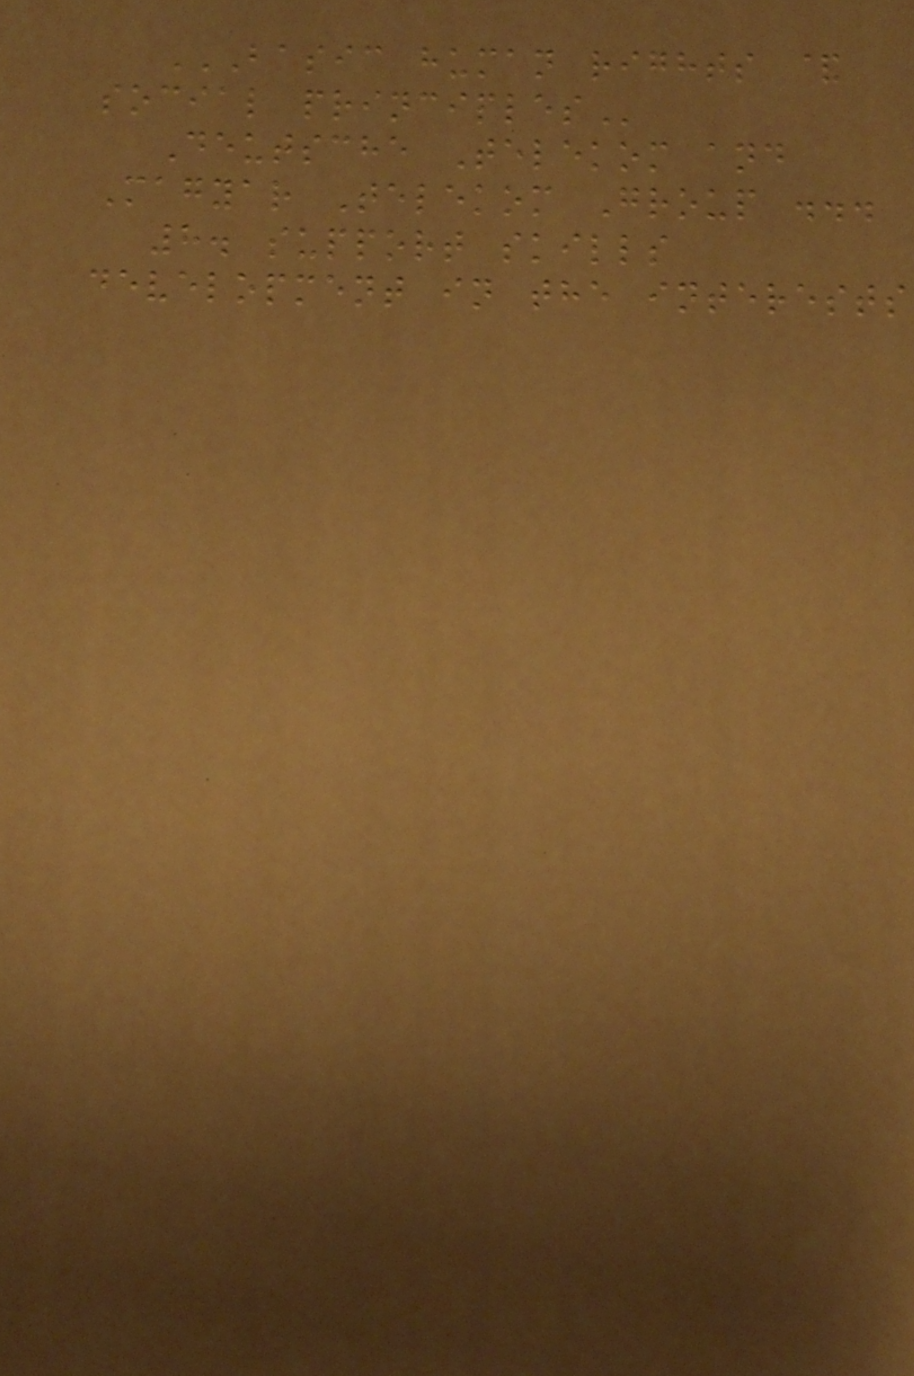BASIC HUMAN RIGHTS &
SOCIAL PRINCIPLES
Deutsche Telekom and
Magyar Telekom Group ...
8. support skills
development in the interests
